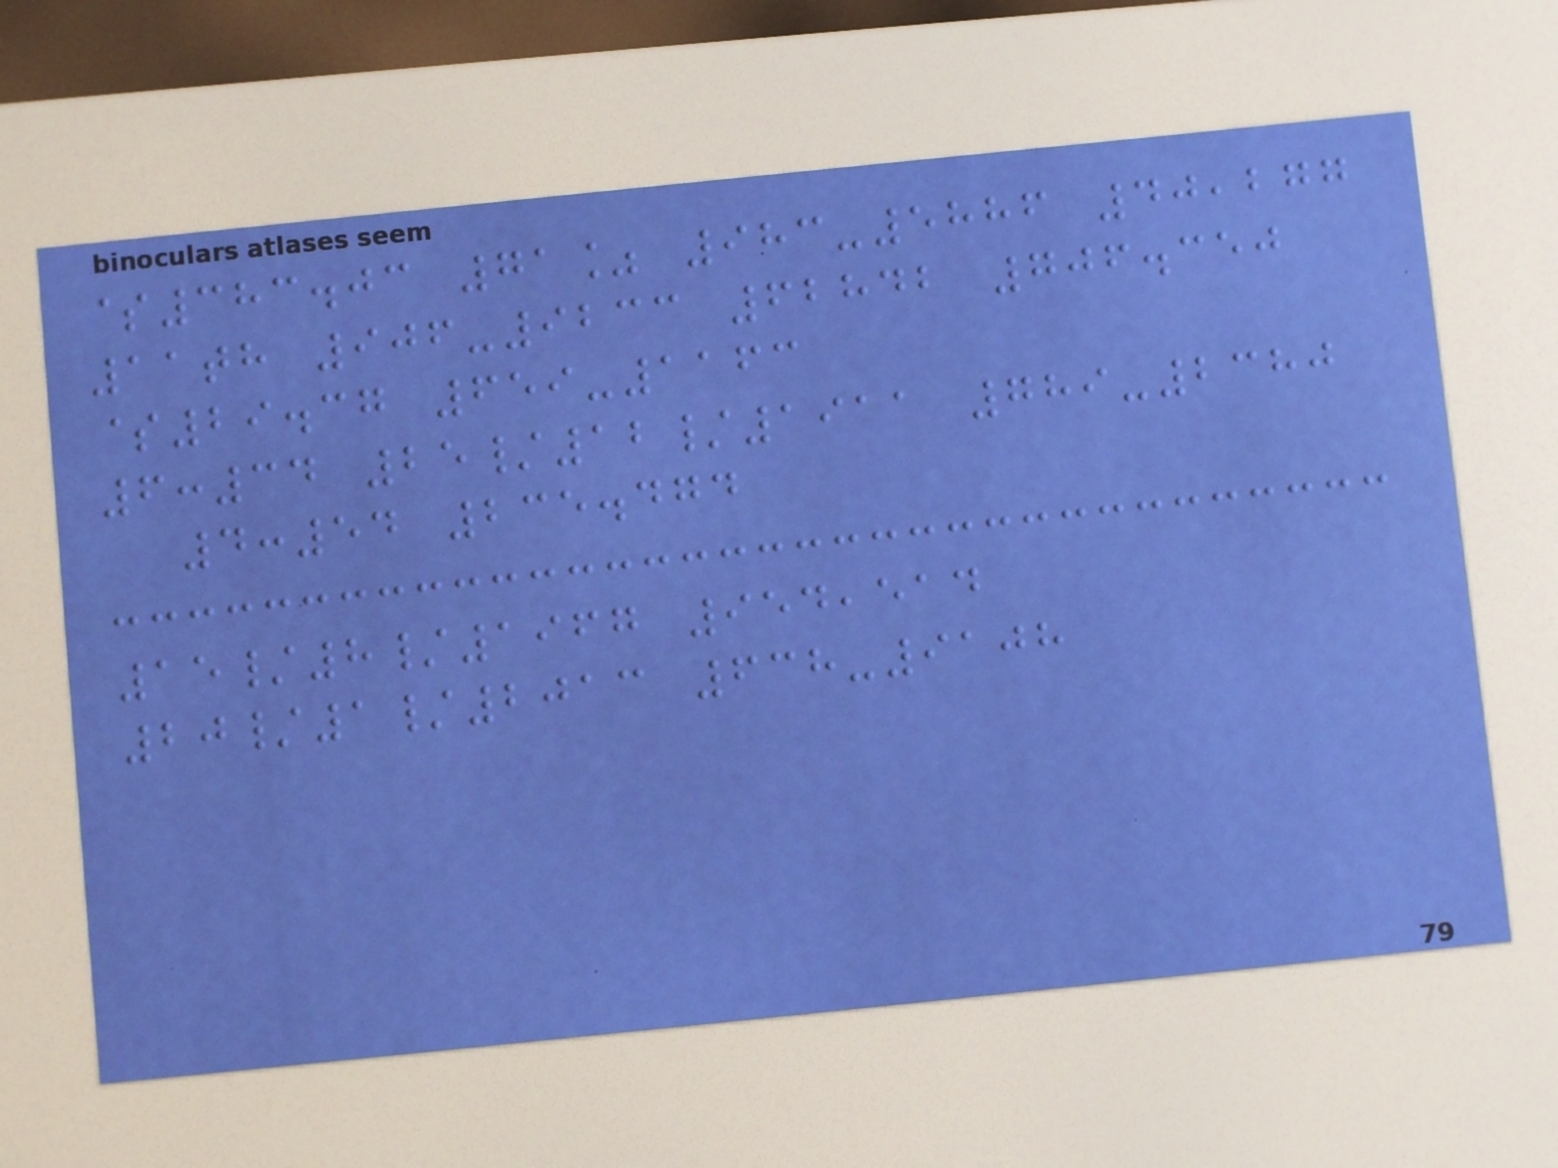$383.03 71% 983-5886 40,277
11th 906-9233 62842 706.350
$29.37 659-1163
6:34 25/12/1911 789-2380
4:54 235.474
15/8/1967 954,514
20/1/2013 638-9108
